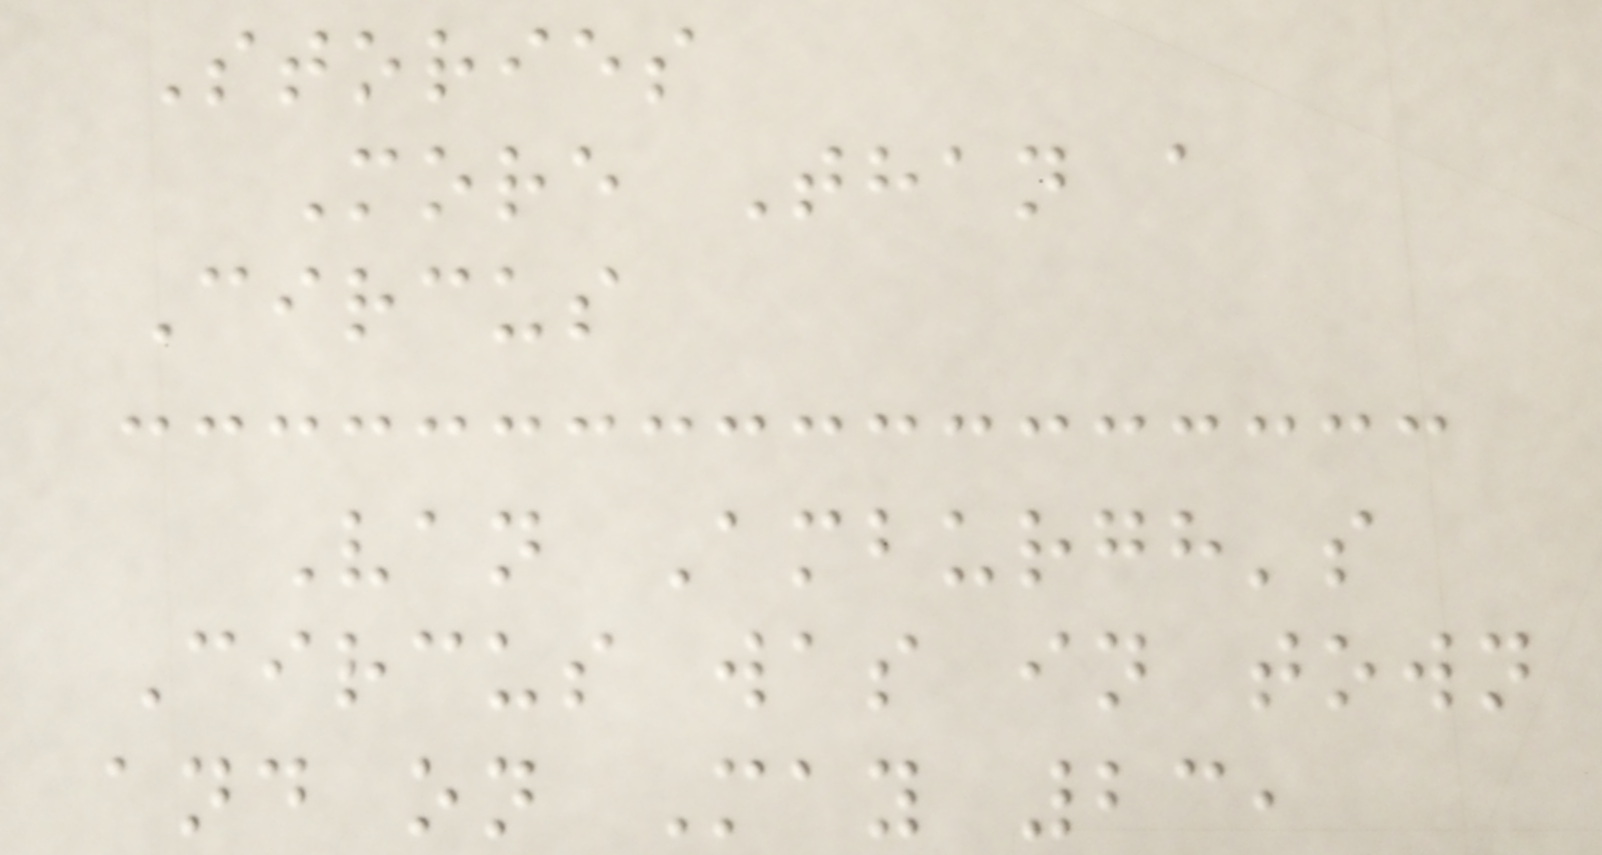Stories
More Than a
Circus
Van Amburgh's
Circus was in town
and on May 23,
